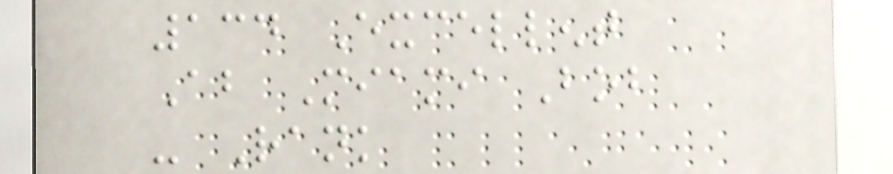134 Excellent
About Miami Bob
- Rank
